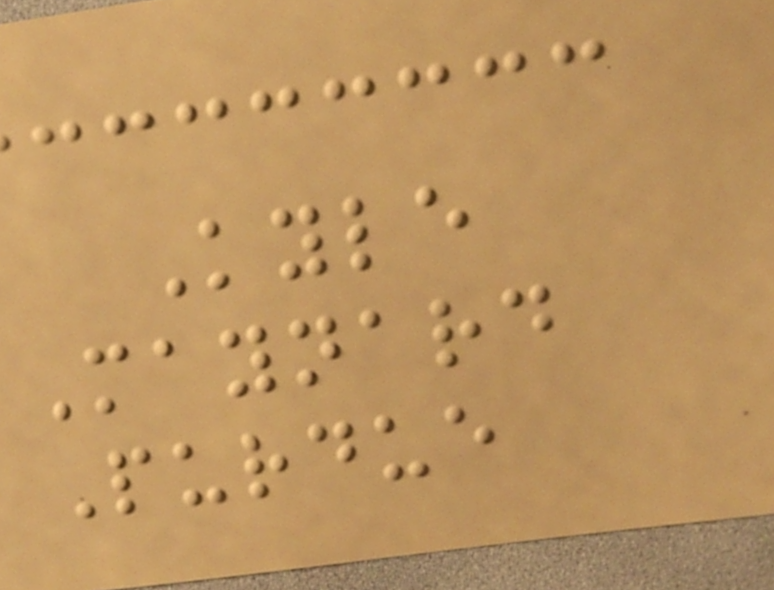Kyle
Maynard
Purdue
